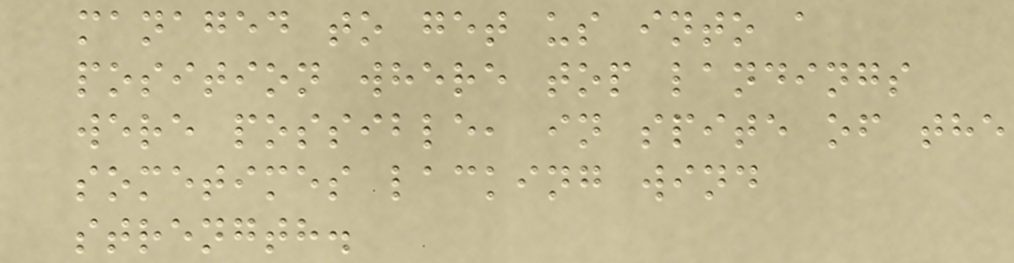managed to get us into a
position where top landings
were possible, in spite of the
sometimes lacking wind
strength.
